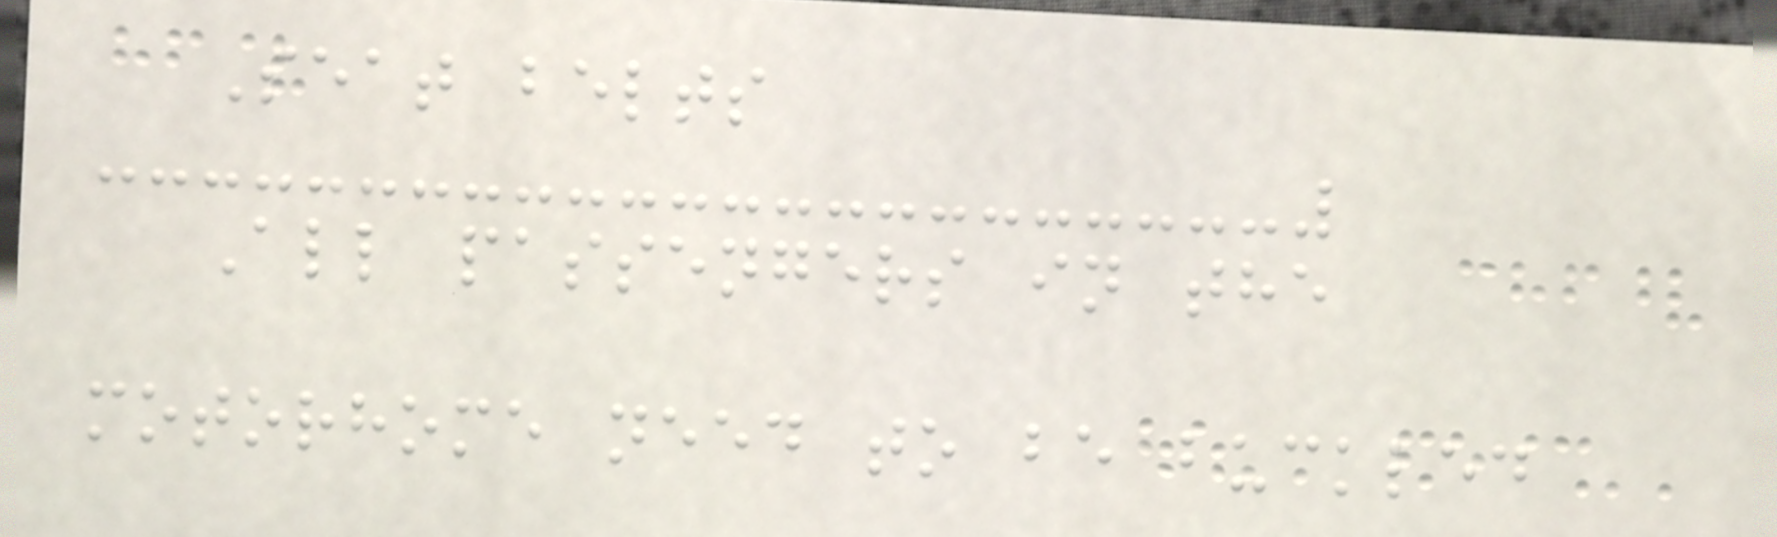Seat belts
All passengers in the
motorhome need to be buckled
